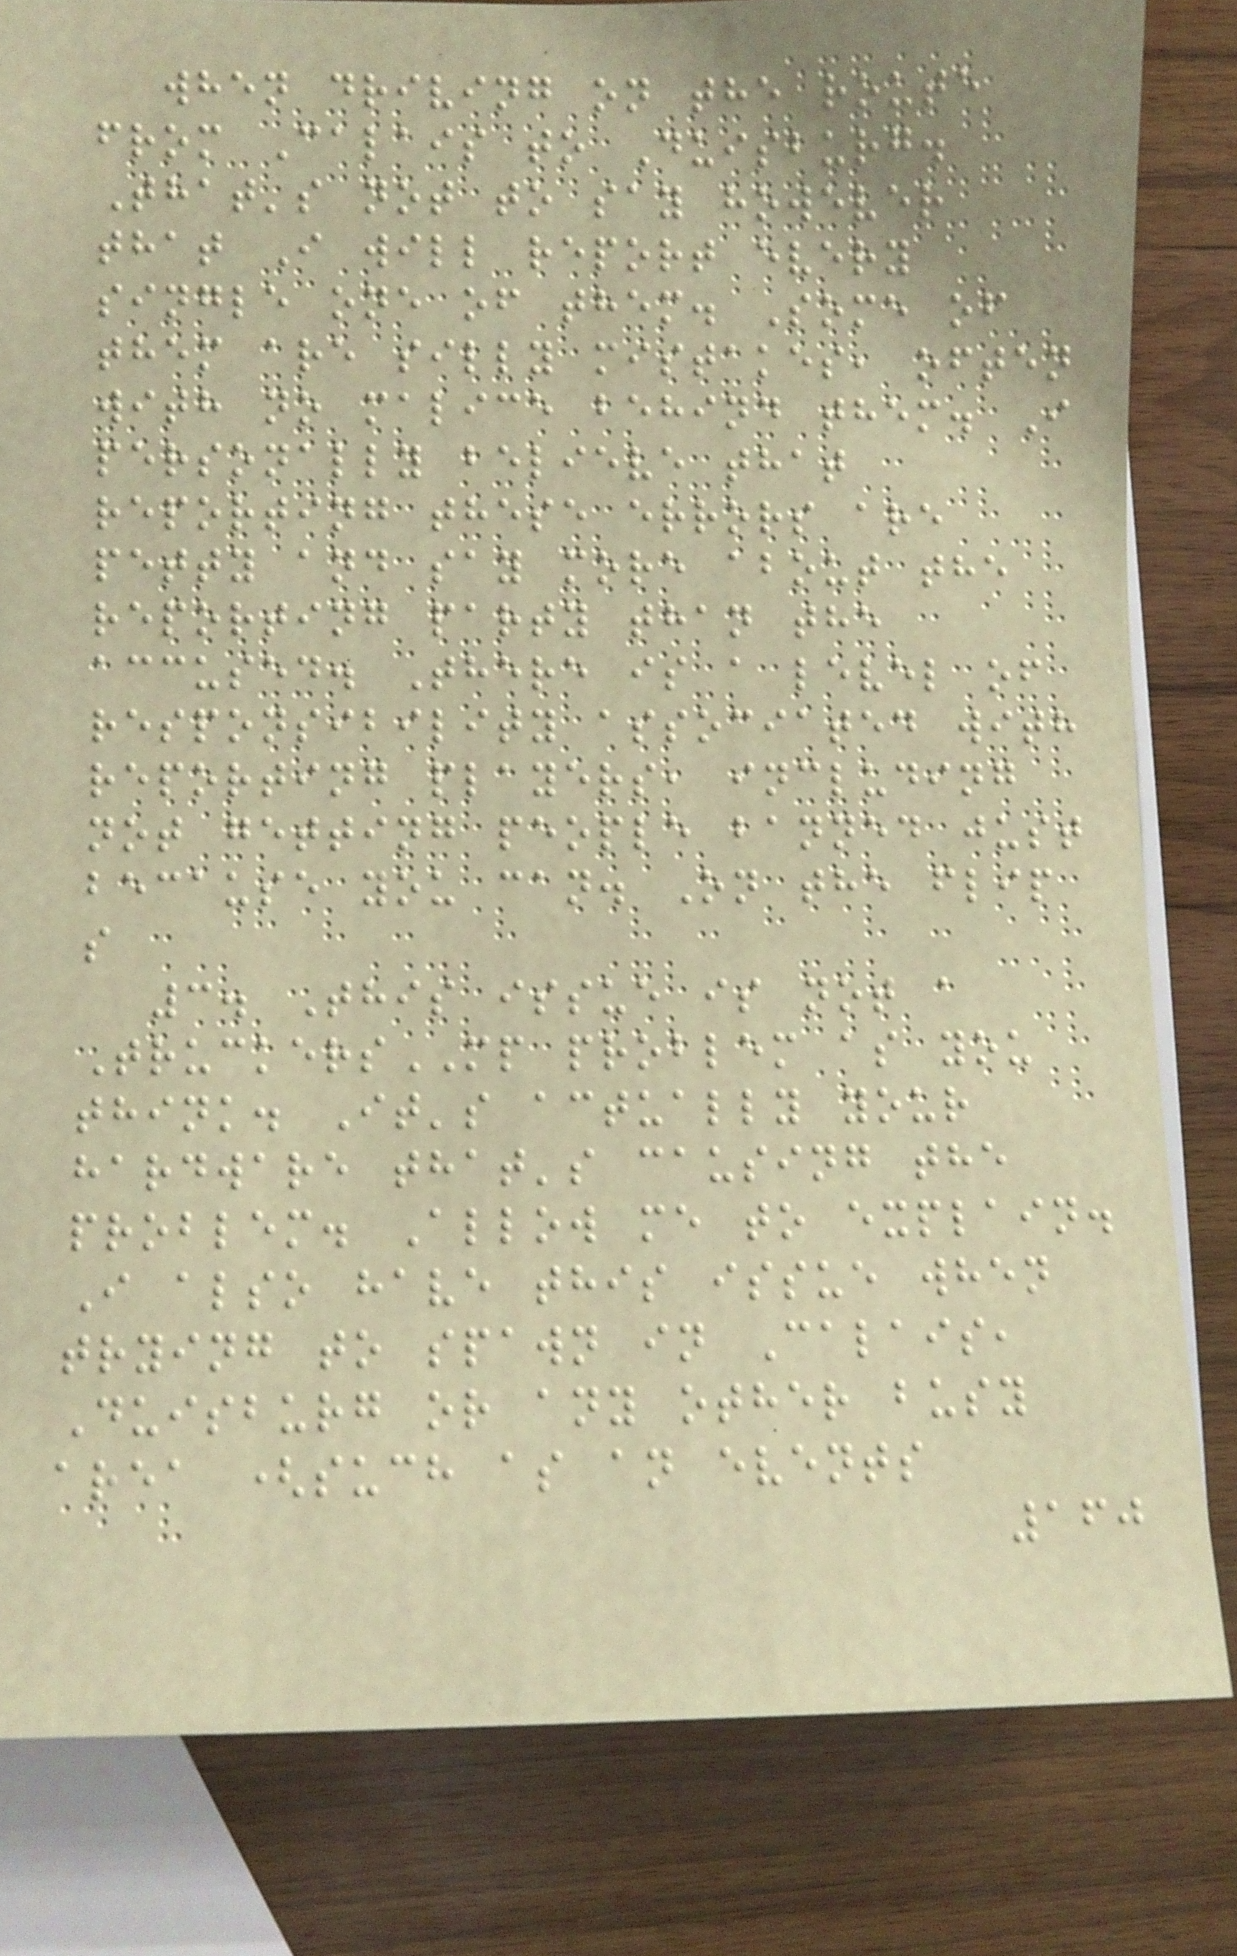when driving on the route
from Calais to Duisburg.
That's not to say however
that I will report every
single one of them. Some of
them are silly mistakes, often
with no malice behind them. I
personally believe that
reporting these errors are
petty and say more about the
reporting party than the
accused. There is a level of
responsibility associated with
reporting players, including
not getting people banned just
because you can. On the flip
s
3. This issue is not a
TruckersMP problem as you
think. It's actually your
hardware that's causing the
problem. Allow me to explain.
I also have this issue when
trying to spawn in Calais,
Duisburg or any other busy
area (such as an events
160
